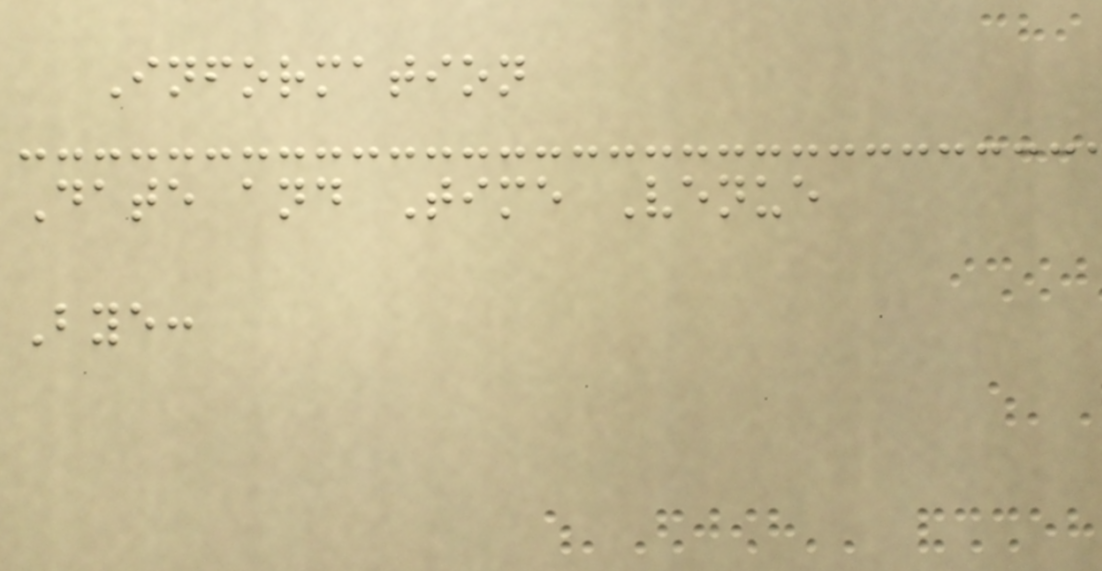Information
Date and Time Venue
Bye:
